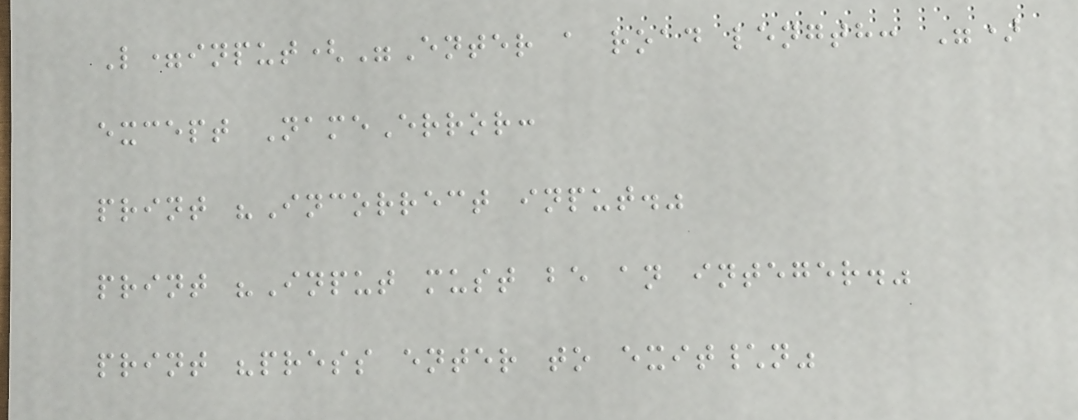L=input("Enter a road length: ")
except NameError:
print "Incorrect input."
print "Input must be an integer."
print "press enter to exit\n"
